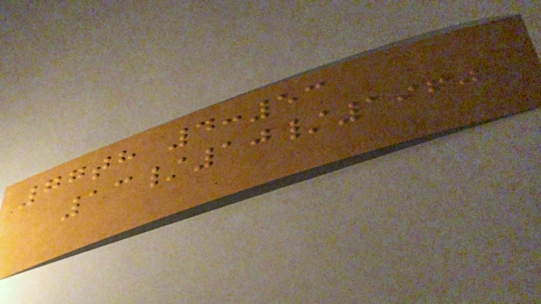77th 4:53
13/10/1960
